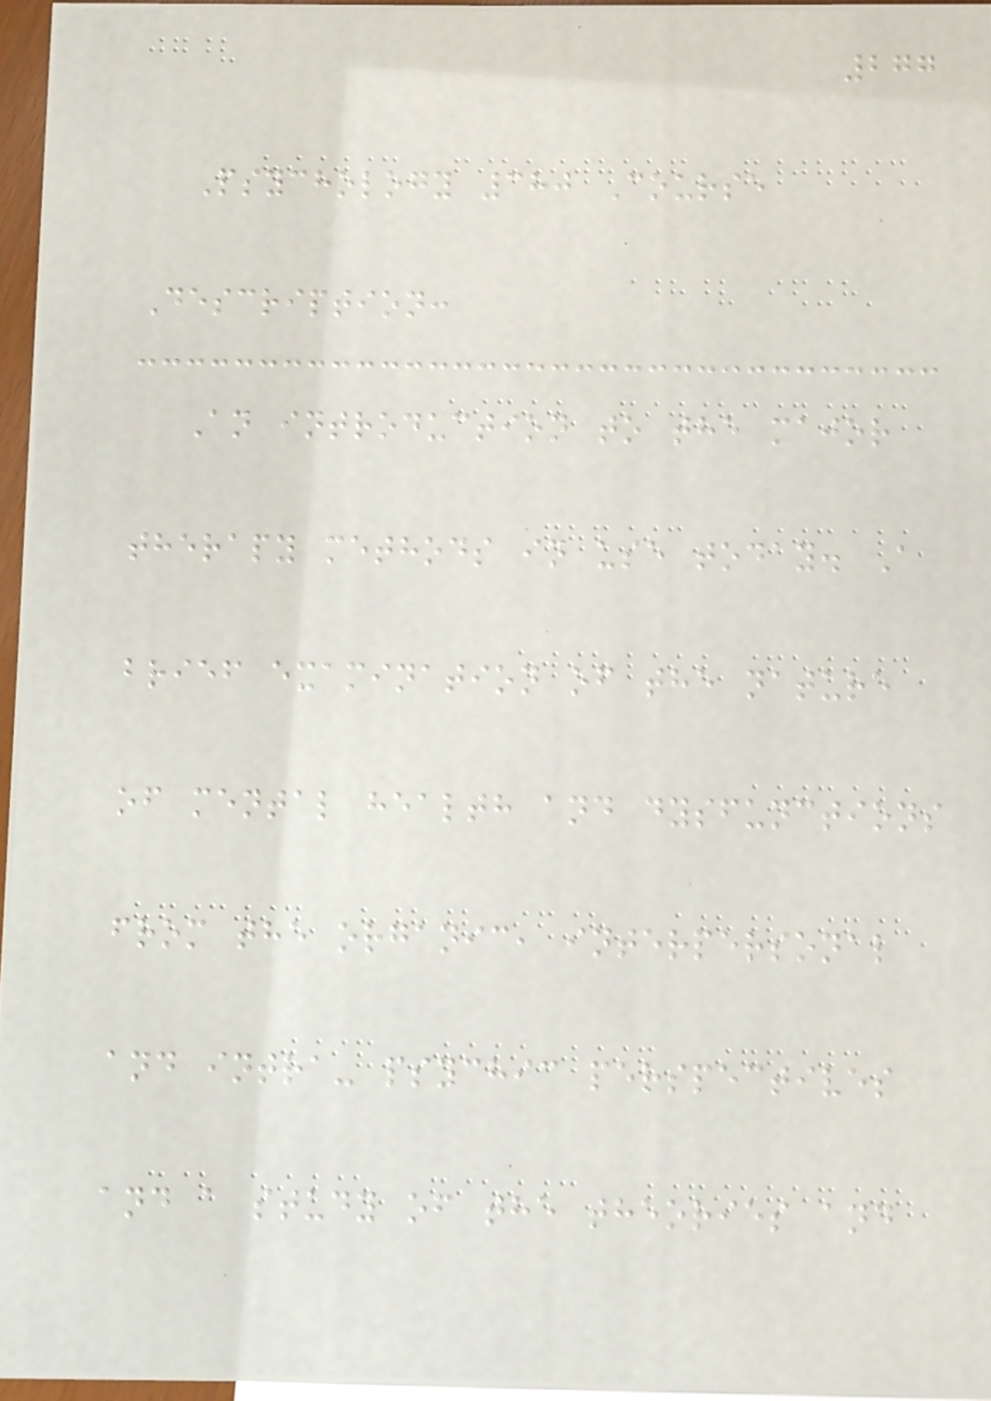277
Psychology 380 Course
Description:
An introduction to the major
therapy methods in use today. A
brief examination of the nature
of mental health and dysfunctions
from the organic, interpersonal
and intra- psychic perspectives
and a study of the theories and
